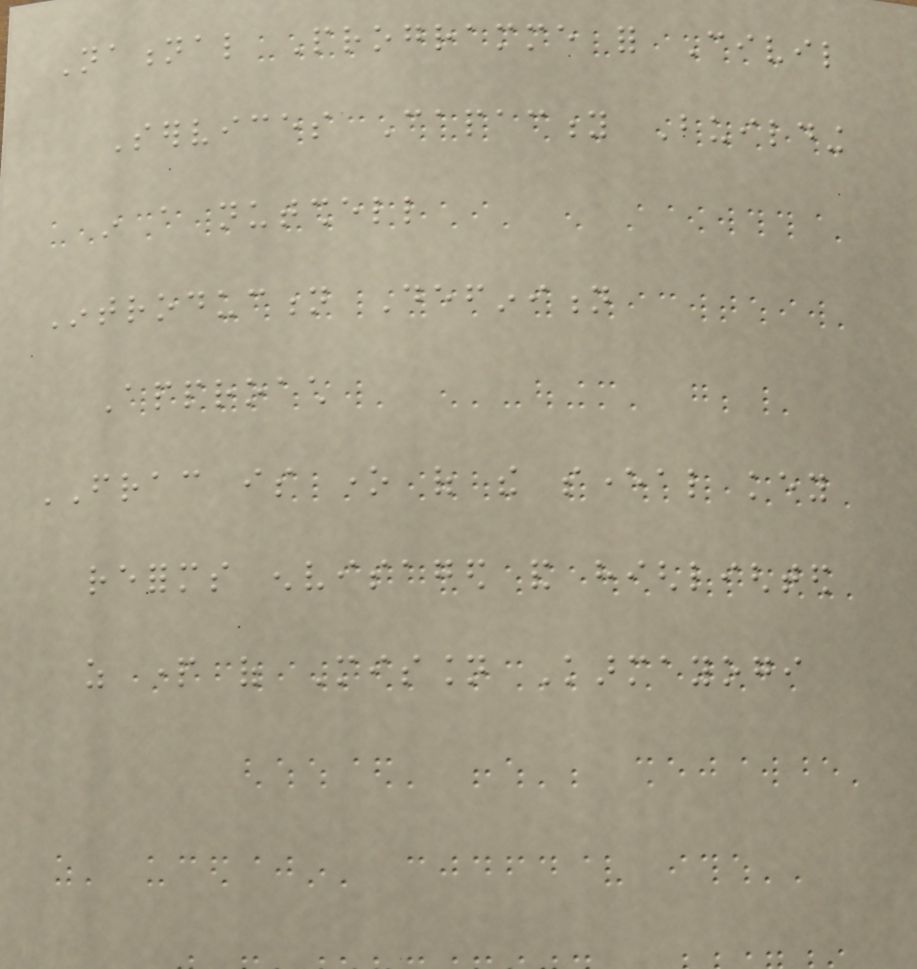National Programme for Civil
Services Capacity Building
in a nutshell
Introduction Definition
Approach
FRAC is one of the several key
reforms envisaged and highlighted
as part of Mission Karmayogi
